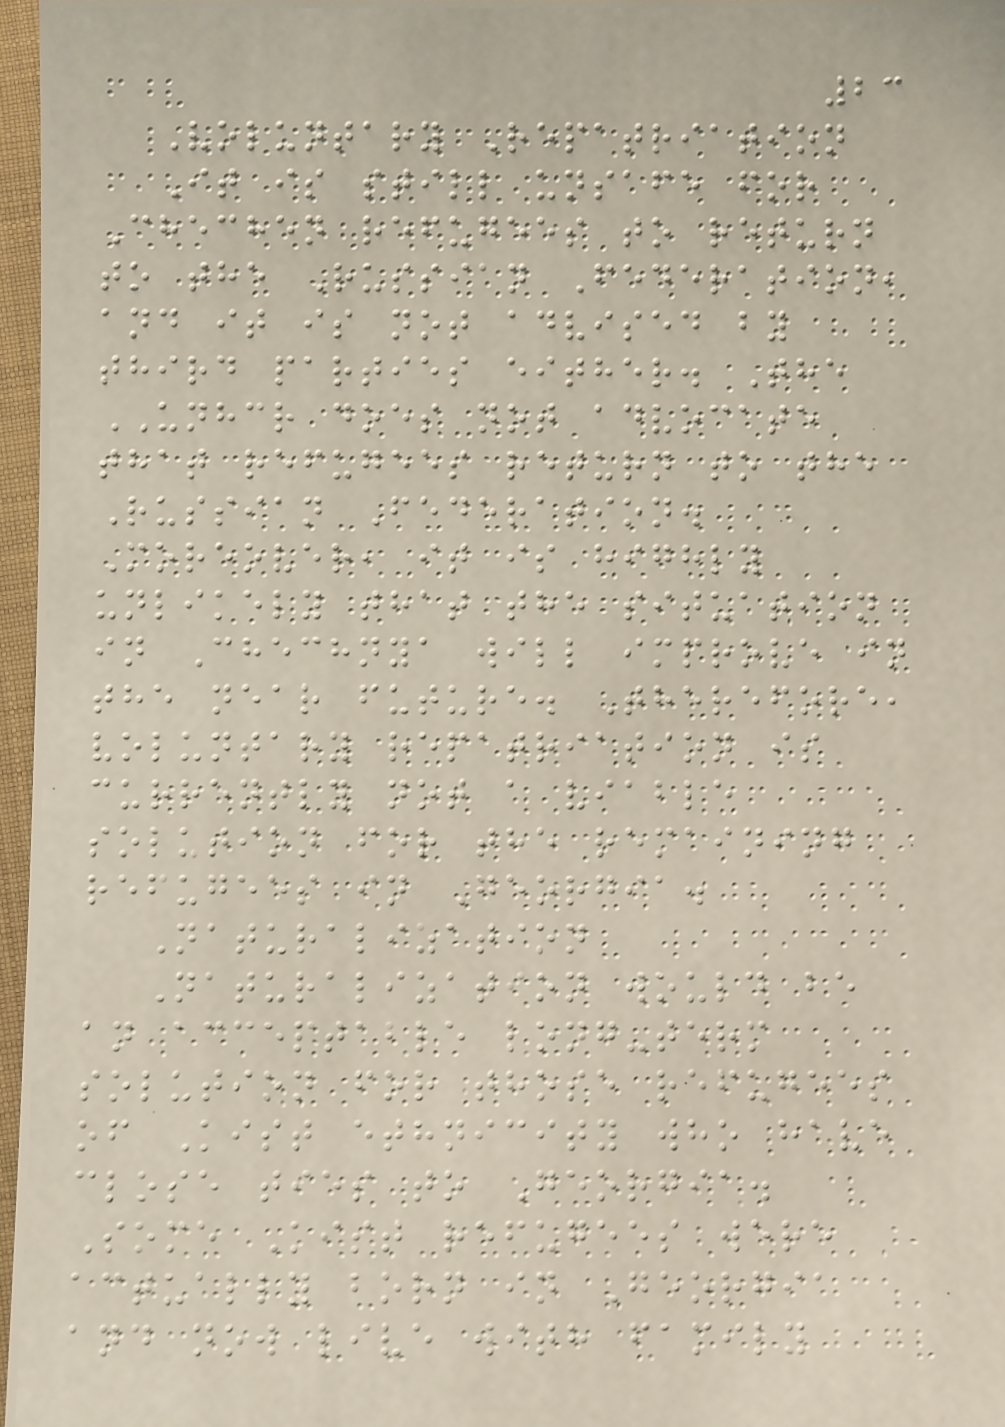23
Voluntary Repatriation
It is still unsafe for
Chechen refugees to return
to the Russian Federation,
and it is not advised by
third parties either. The
UNHCR does not advocate
that refugees return to the
Russian Federation.
Moreover, it is highly
unlikely that the situation
in Chechnya will improve in
the near future. Therefore,
voluntary repatriation is
currently not a viable
solution for the remaining
refugees in Georgia.
Naturalization
Naturalization would be
an acceptable long-term
solution for those refugees
of Kist ethnicity who have
close ties to Georgia.
Some Kist refugees were
actually born in Georgia
and now live with family
